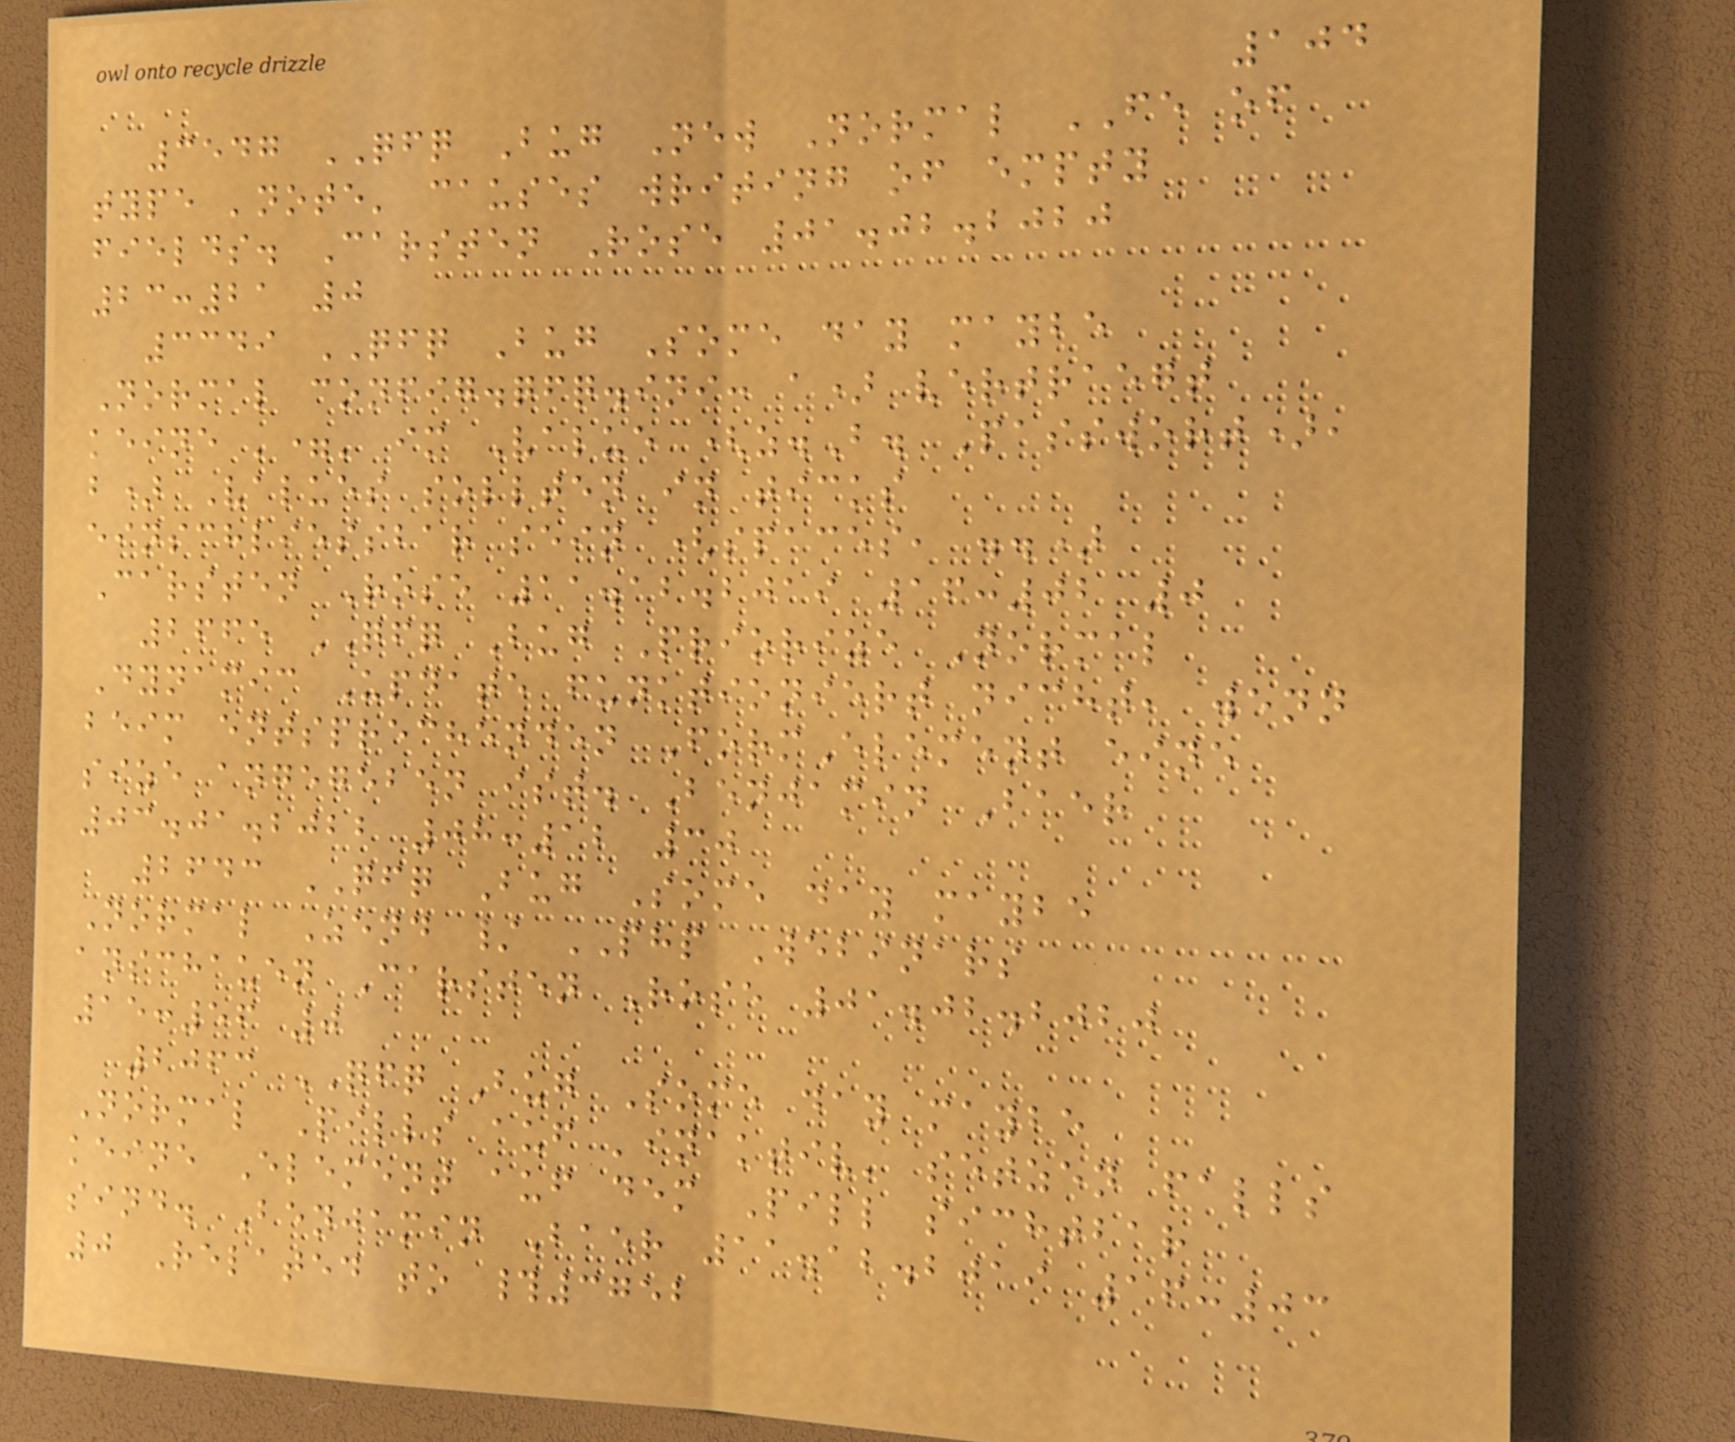104
3547 QFQ Bug New Normal FE of
type 'note' causes writing of empty
fields. Carsten Rose 01.02.2020
23:21 0
3349 QFQ Bug Some day maybe
Normal config.qfq.ini: a) vertraegt
keine '=' im Value (z.B. Passwort),
b) Values sollten in ticks
einschliessbar sein (spaces, ..)
Carsten Rose 11.12.2019 16:02 0
2665 QFQ Bug Priorize Normal
Dynamic Update funktioniert nicht, wenn
beim entsprechenden FormElement eine
size angegeben ist. Benjamin Baer
03.01.2022 08:12 30
2643 QFQ Bug Some day maybe
Normal Zend / PHP Webinars
anschauen Carsten Rose 01.02.2020
15:56 0
2063 QFQ Bug Some day maybe
Normal Pills auf 'inaktiv' setzen falls
keine Element auf dem Pill sichtbar
sind. Benjamin Baer 11.12.2019 16:03
0 Related to #3752
